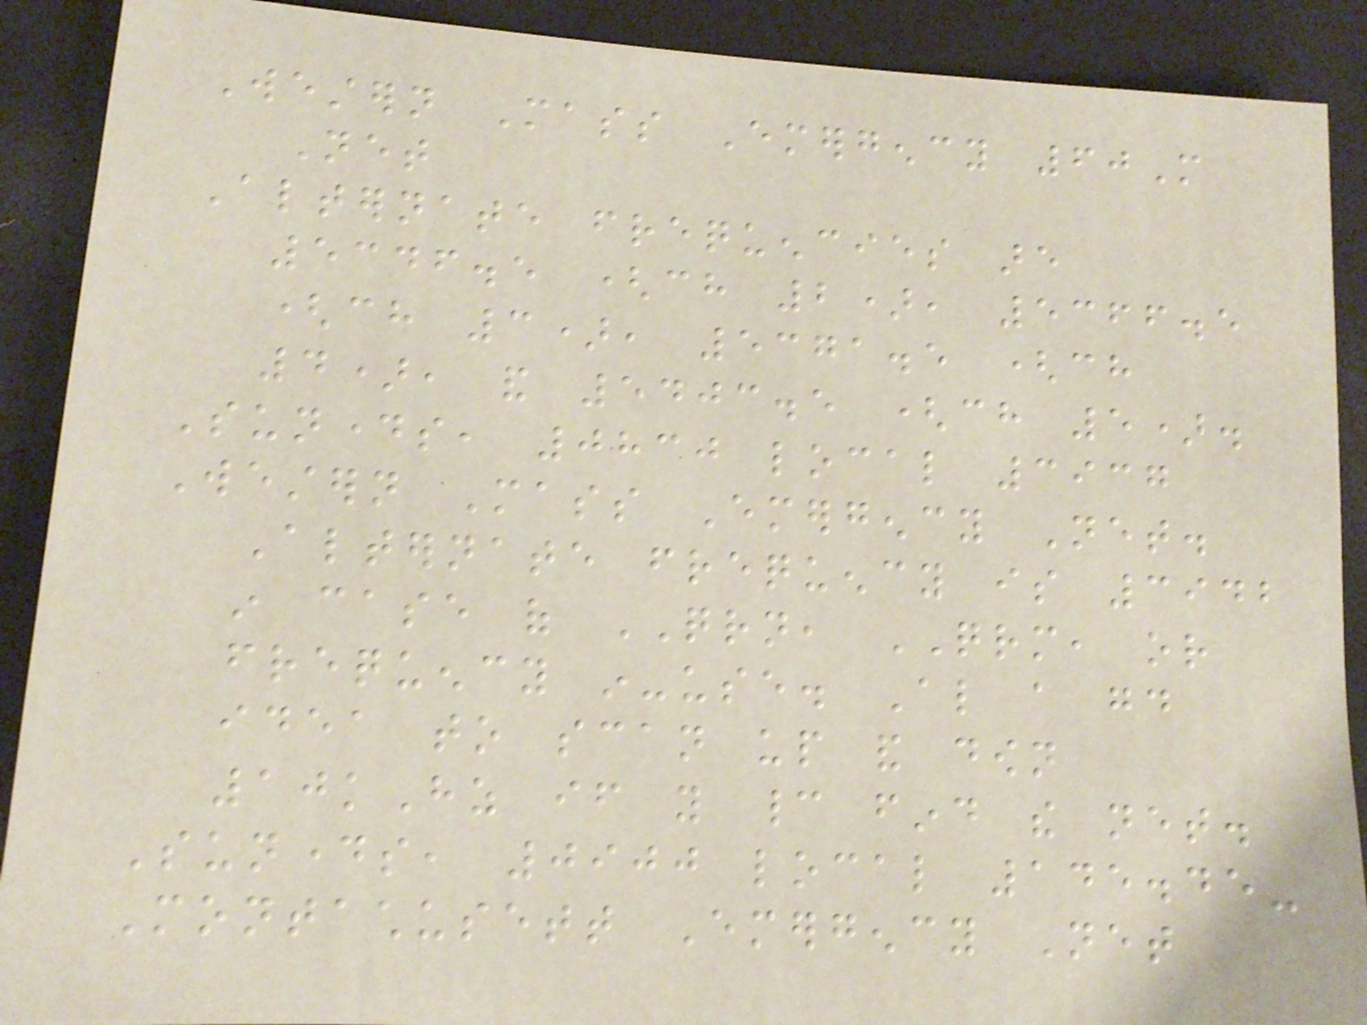Western Mass Emergency 60M
Net
Alternate frequencies are
5346.5 (ch 2), 5366.5
(ch 3), 5371.5 (ch
4), and 5403.5 (ch 5).
Sundays, 0830 local 3937
Western Mass Emergency Net.
Alternate frequency is 3942
in case of QRN, QRM, or
frequency in-use. Also a good
idea to scan up and down
10kHz if you cannot find the net.
Sundays, 0900 local 145.45-
Montachusett Emergency Net
